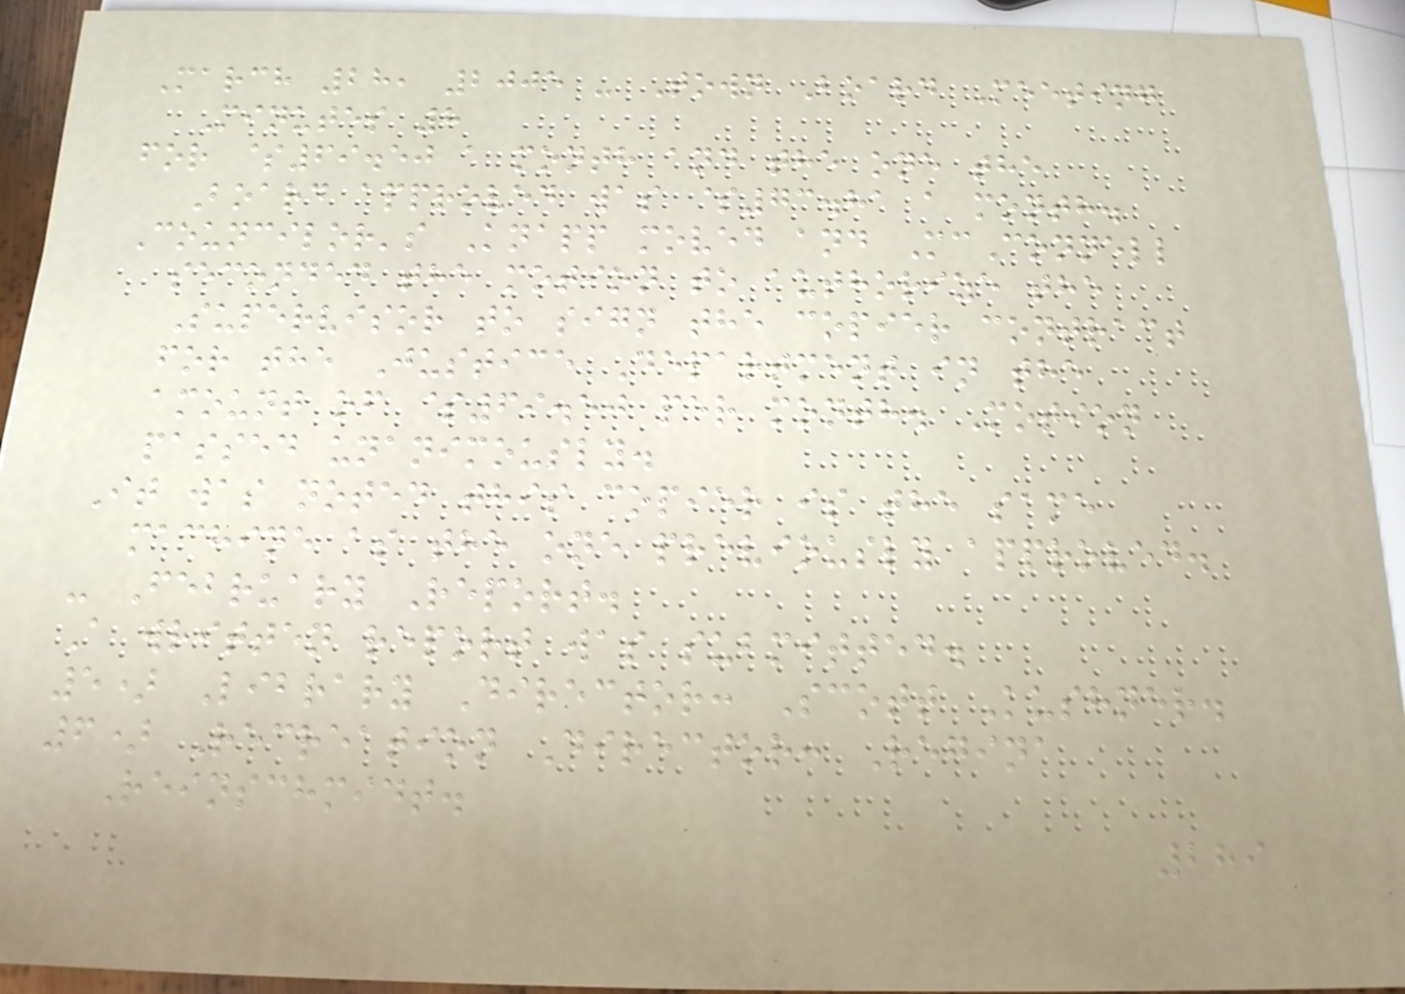March 28, 2005 - Town Board Meeting
Minutes 8
for $69.50 a month and the one the
Board approved was $73.81 a month.
Councilor's Knapp moved and McConnell
seconded the motion to authorize the
Supervisor to sign the copier contract
for the Justice Department in the
amount of $69.50 per month. Motion
passed unanimously.
It was noted this copier is the same
machine as the one previously approved.
- February Report.
A written report was submitted.
5) Library Director: Scott Kushner.
6) Recreation Director: Regina
Reinschmidt.
289
